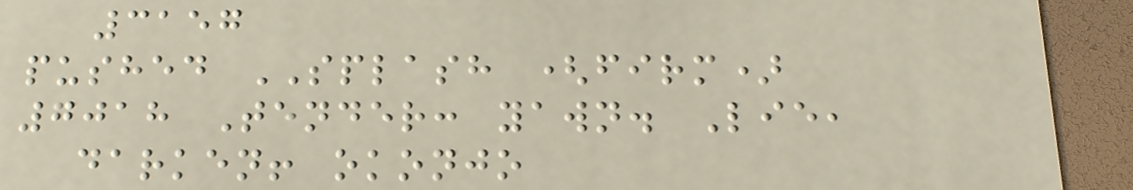3157
pushed SPLASH (firm)
7018 Tender: yawn. Lie,
darken! okonjo
